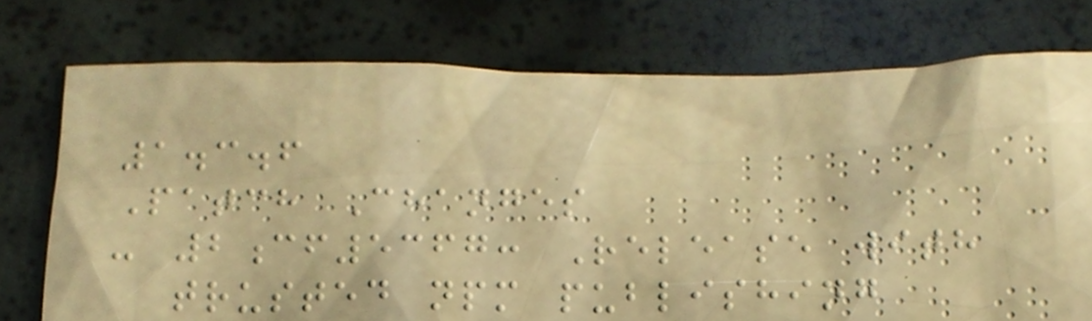1.3.6
Patch Changes
- 2cf5367: Release with
trusted npm publishing
